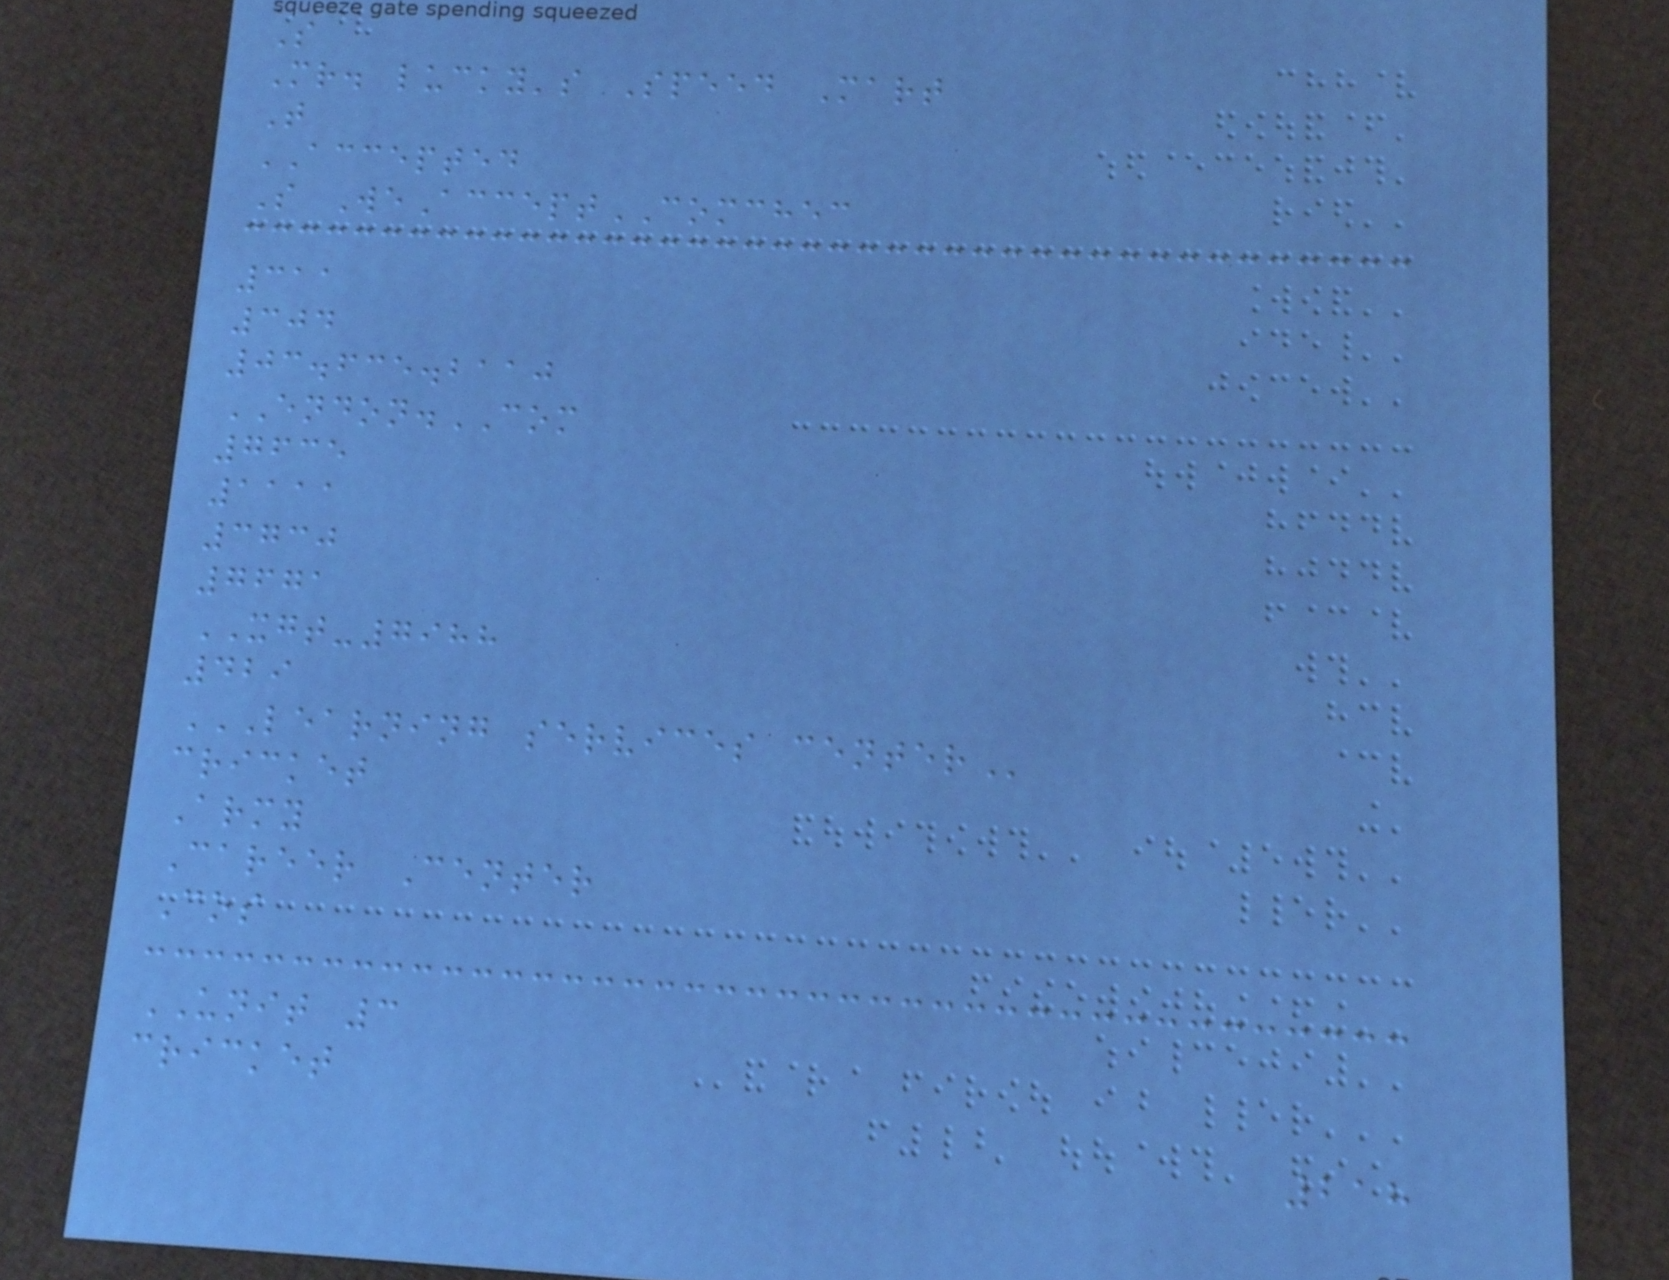S
Mr. lucky's Speed Mart
T
ACCEPTED
S WeAcceptCOMCHEC
311
304
03.635.2110
ENDON.COM
7635
1111
3730
7671
XGT-7988
429
LEARNING SERVICES CENTER
cricket
Army
Career Center
Cos
UNIT 3
cricket
218
